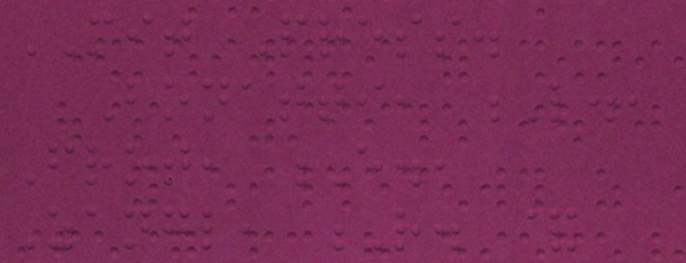MIT Press.
Bonatti, L.,
Frot, E.,
Zangl, R. &
